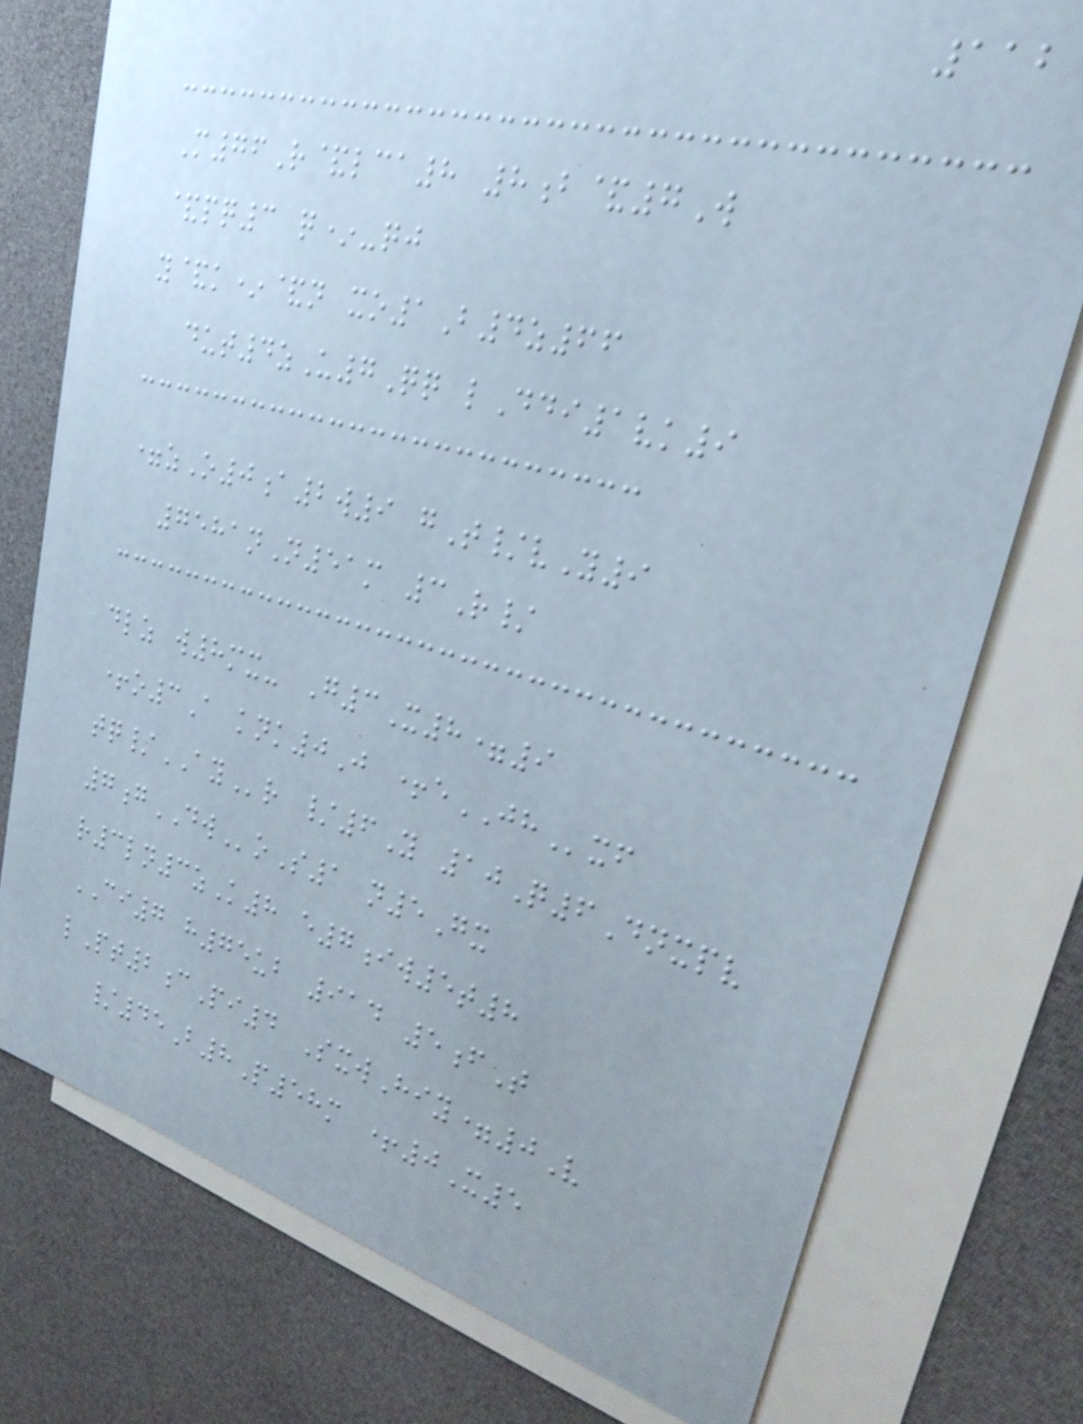112
M76R&lca8 8b&7W
&pq3 q*-qj
y&k*&n xo1B4z66
dut4zU7Qq lDdi1vk9
=zO0a2w9 gT/vY9
7581nN51m 3R/
dlz w8mx- G3X8=9
+o3A knk0J +eJHxf
tq/AYr /6Y 10Q6Dnxpv
7gDWoS1 n5Gx
r3ln3zK8 e7iw5t8
CI7 h75ub 914 5fT
lPt2cPi4 SxwHiy=0V
/45B8P58m +0X5
